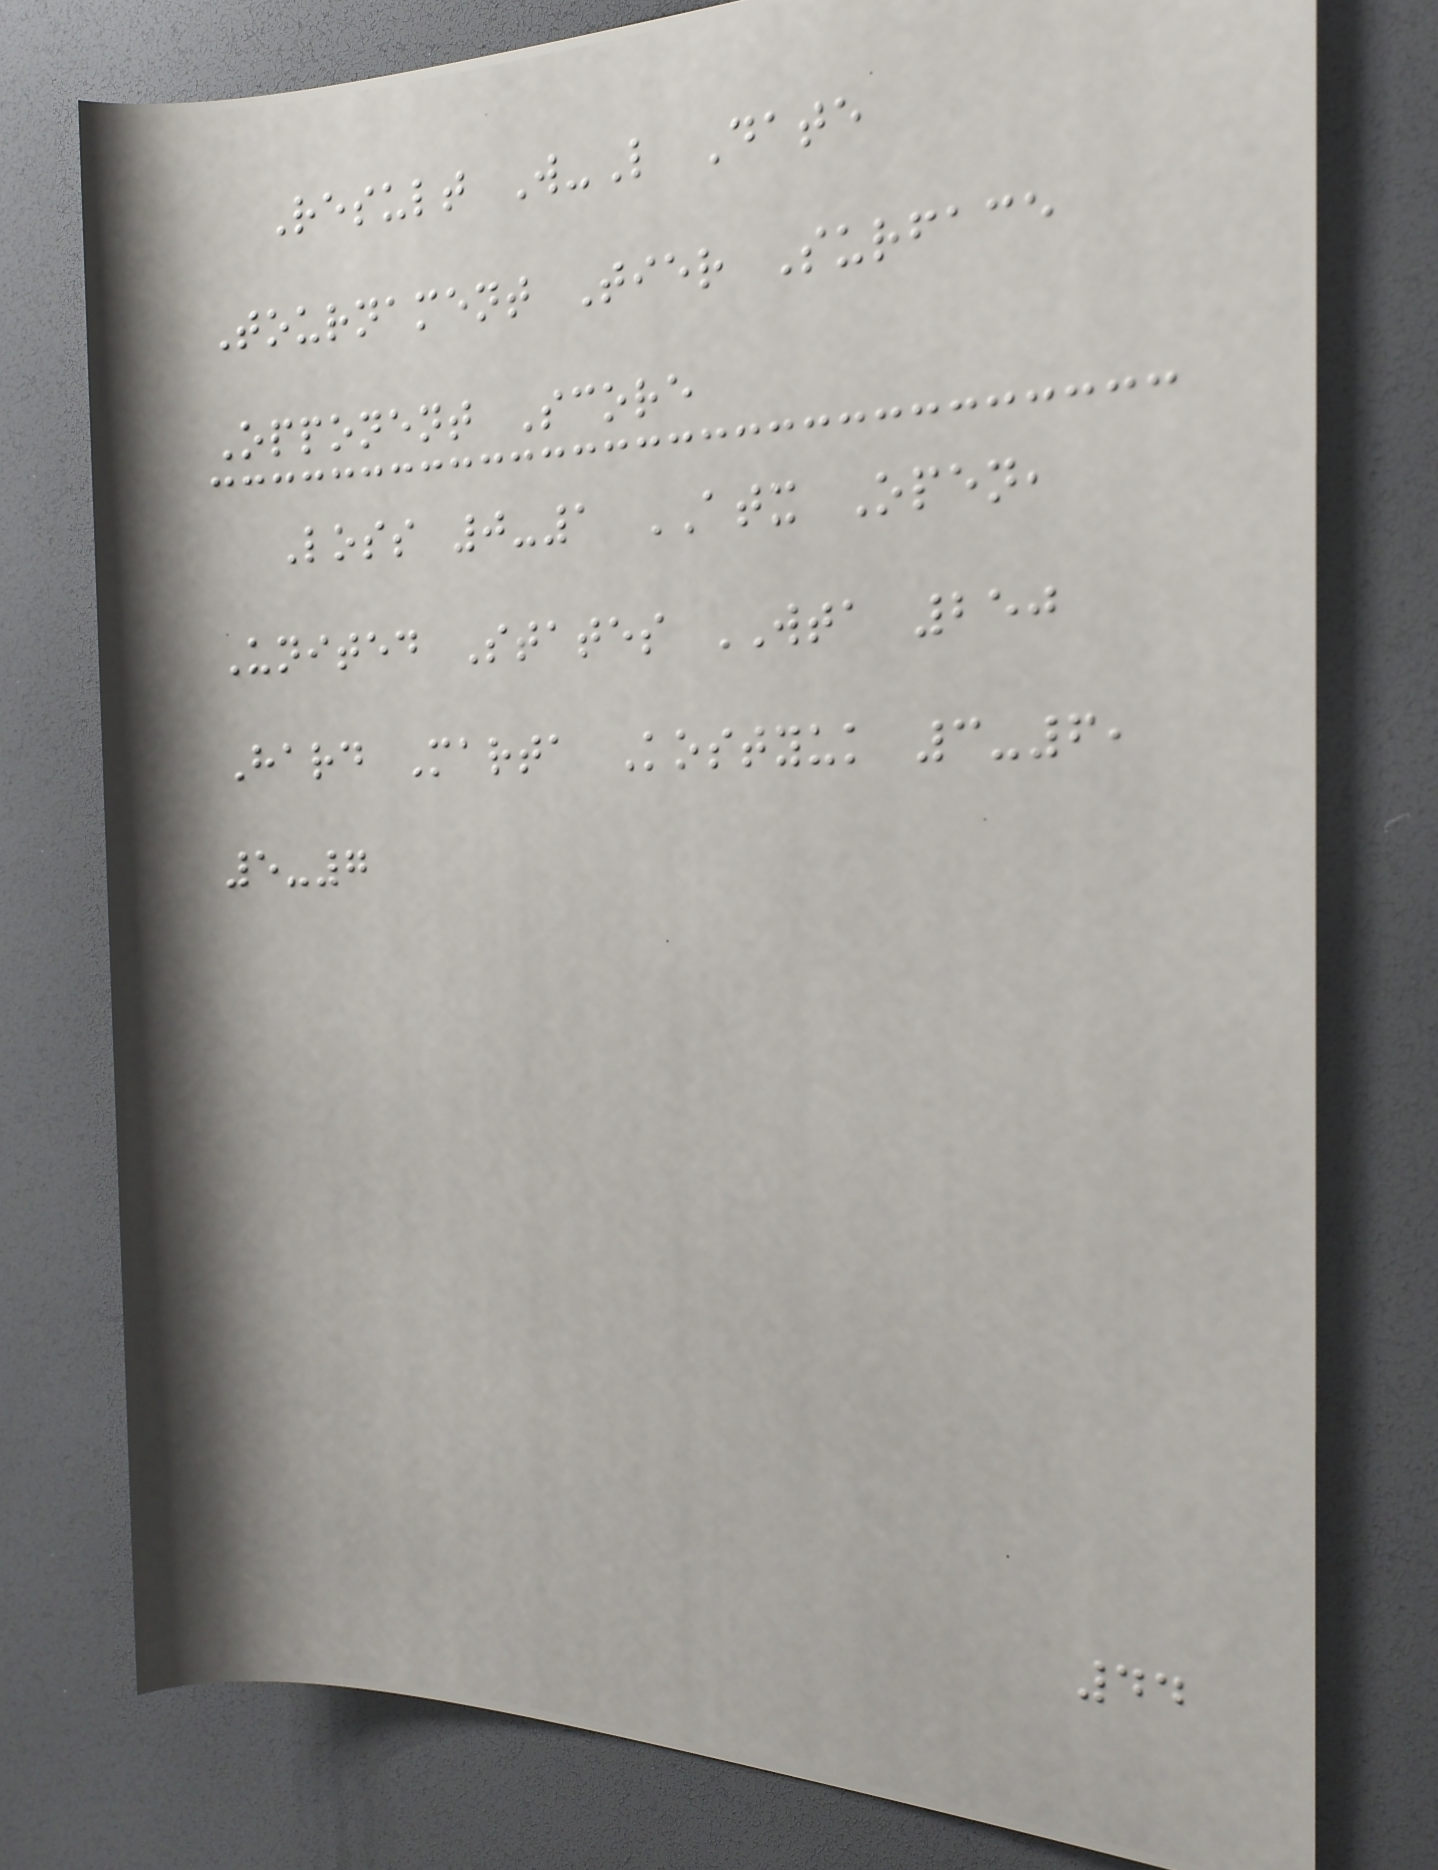Result W-L Date
Tournament Tier Surface
Opponent Score
Loss 0-1 ATX Open,
United States WTA 250
Hard Marta Kostyuk 3-6,
5-7
44
